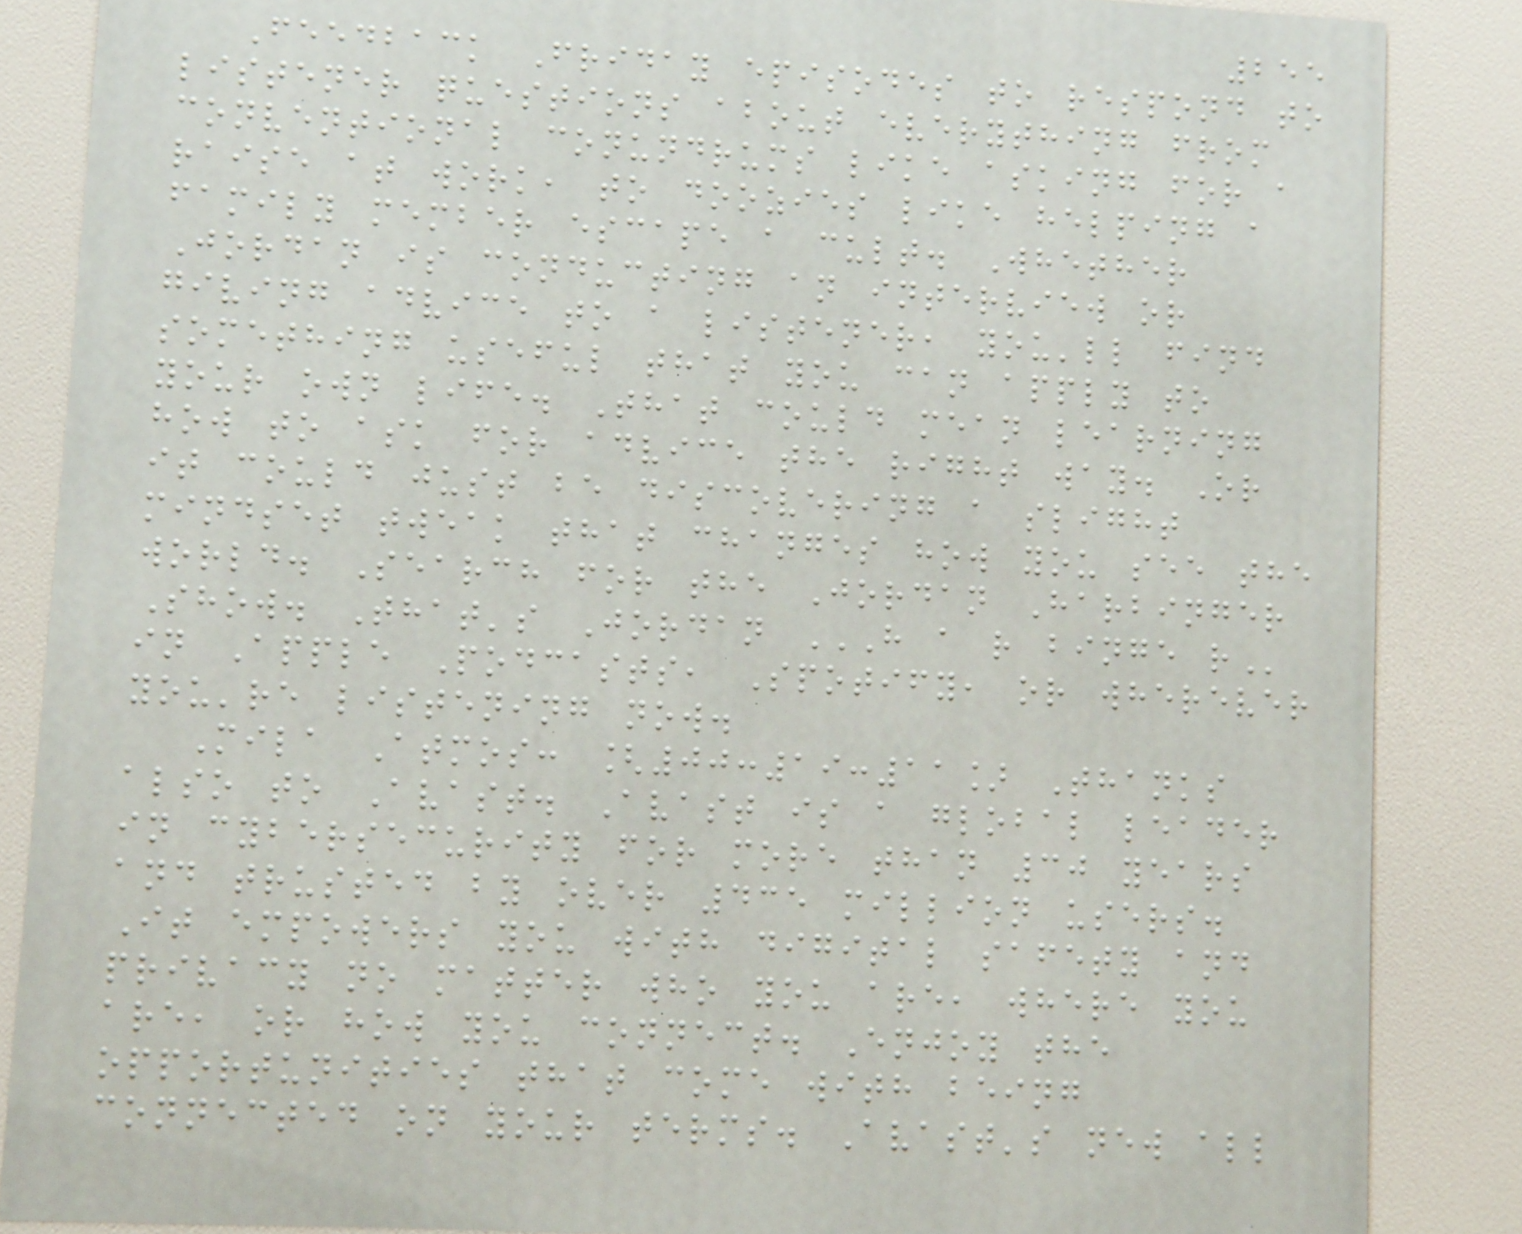255
Feedback Friday episodes to respond to
listener questions about everything from
conventional conundrums like asking for a
raise at work, to doozies like helping a
family member escape a cult. Whether
Jordan is conducting an interview or
giving advice to a listener, you'll find
something useful that you can apply to
your own life. That could mean learning
how to ask for advice the right way. Or
it could just be discovering a slight
mindset tweak that changes how you see the
world. Search for the Jordan Harbinger
Show. That's Jordan H A R BINGE R
in Apple Podcasts, Spotify, or wherever
you're listening now.
Mila Atmos: [00:19:11] Thanks
also to Avast. Avast is a global leader
in cybersecurity for more than 30 years
and trusted by over 435 million users.
It empowers you with digital safety and
privacy no matter who you are, where you
are, or how you connect. Enjoy the
opportunities that come with being
connected on your terms. Avast's new all
